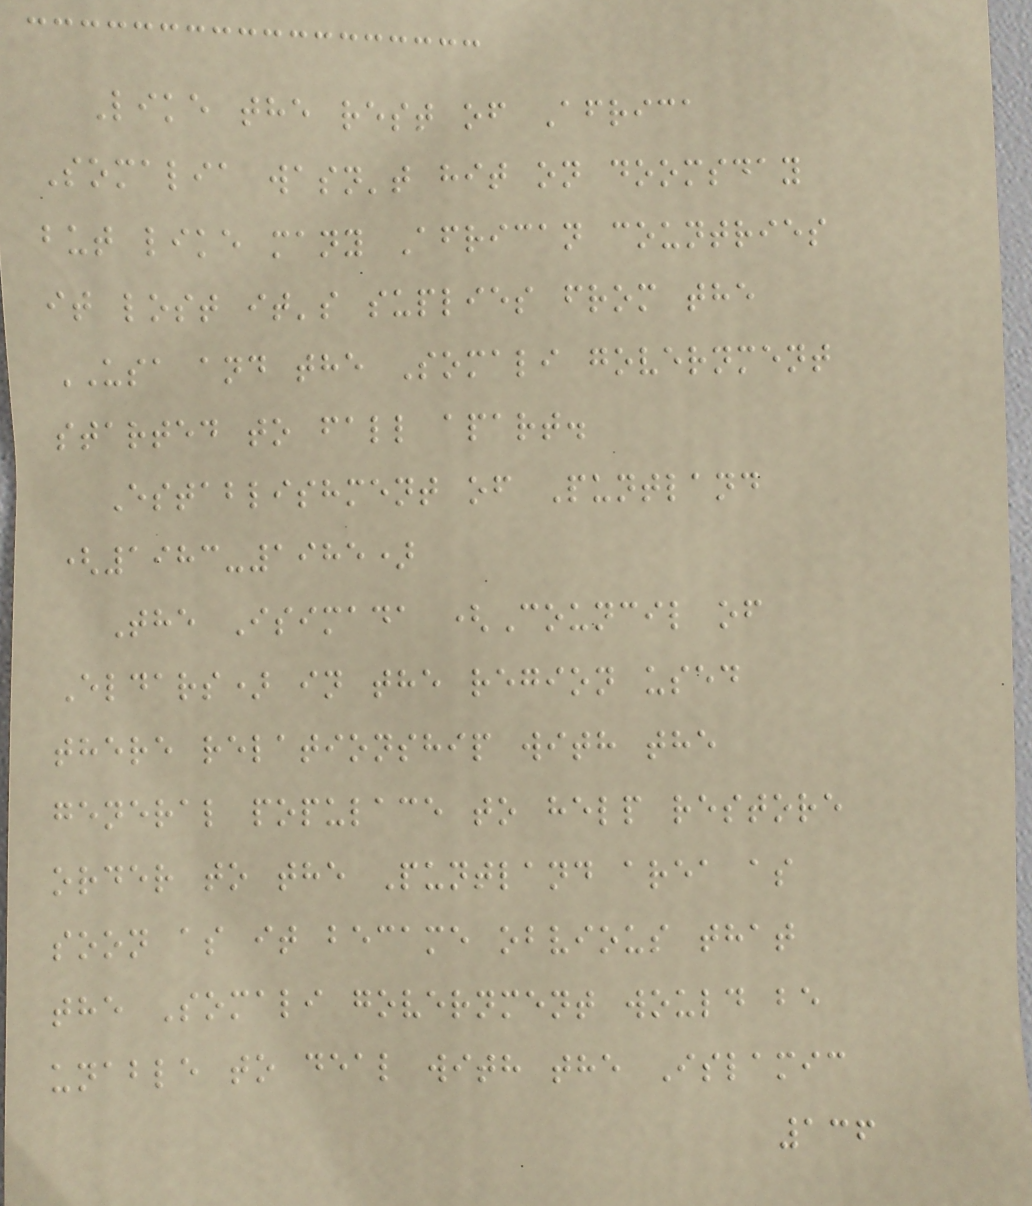Like the rest of Africa
Somalia wasn't hit on doomsday
but like many African countries
it lost it's suplies from the
USA and the Somali government
started to fall apart.
Establishment of Puntland
(1983-1985)
The Isimada (Council of
Eldars) in the region used
there relationship with the
general populace to help restore
order to the Puntland area as
soon as it became obvious that
the Somali government would be
unable to deal with the Islamic
136
